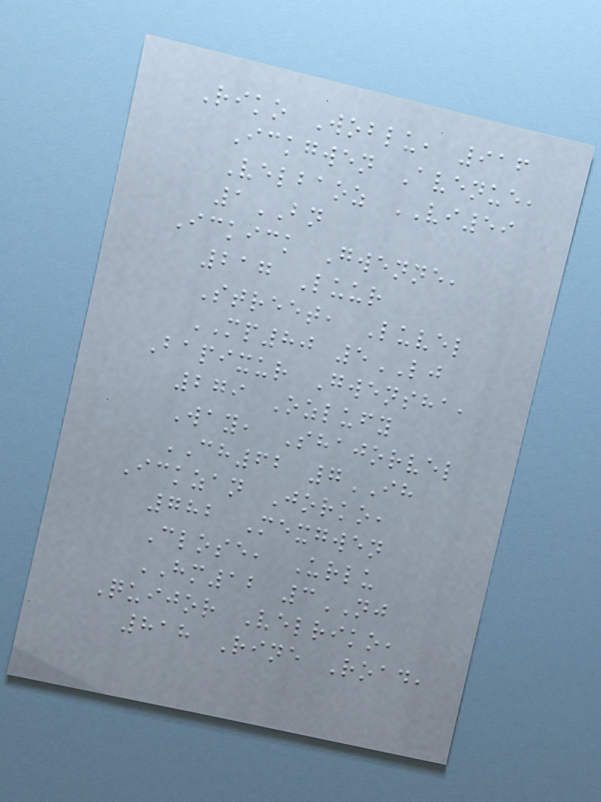Riko Woblu, 916
Ickgwen Avenue,
Velbaoz VI59
1BN
Ickick Gwenne,
217 Luur
Street, Luvel
MP80 5LJ
Bapixur Gwensha,
279 Ozlufy
Way, Shajorvel
CH62 7IH
Ickzan Jorko,
782 Mexgwen
Close, Urlu
HM12 3NJ
Quijor Velriko,
818 Rine Road,
